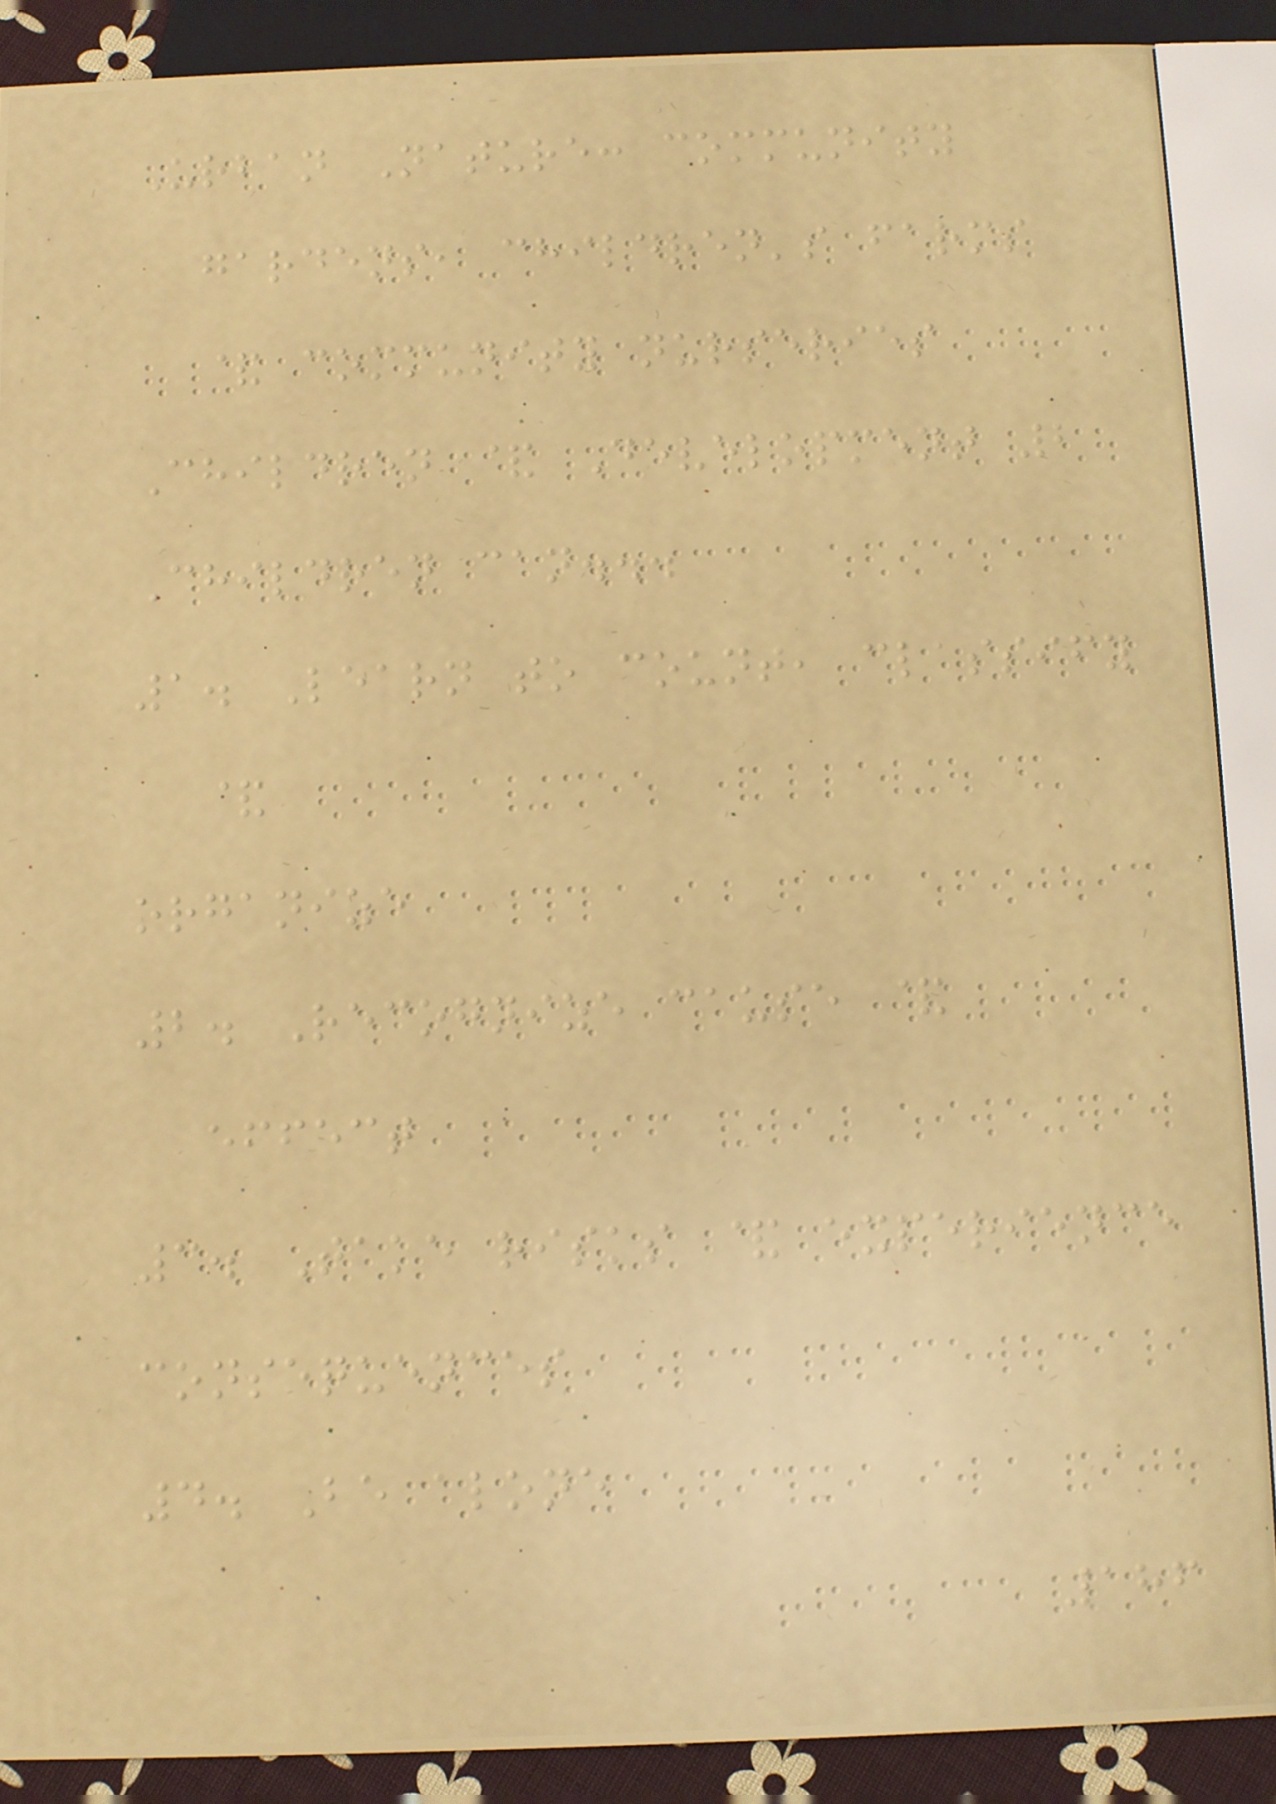Urban Nature: community
gardens, children's farms
& community nurseries
Children & Development 2
Children can...
1. Learn to count, classify
&
organize
2. Recognize cause &
effect
3. Take risks & experience
consequences
4. Be alone
186
